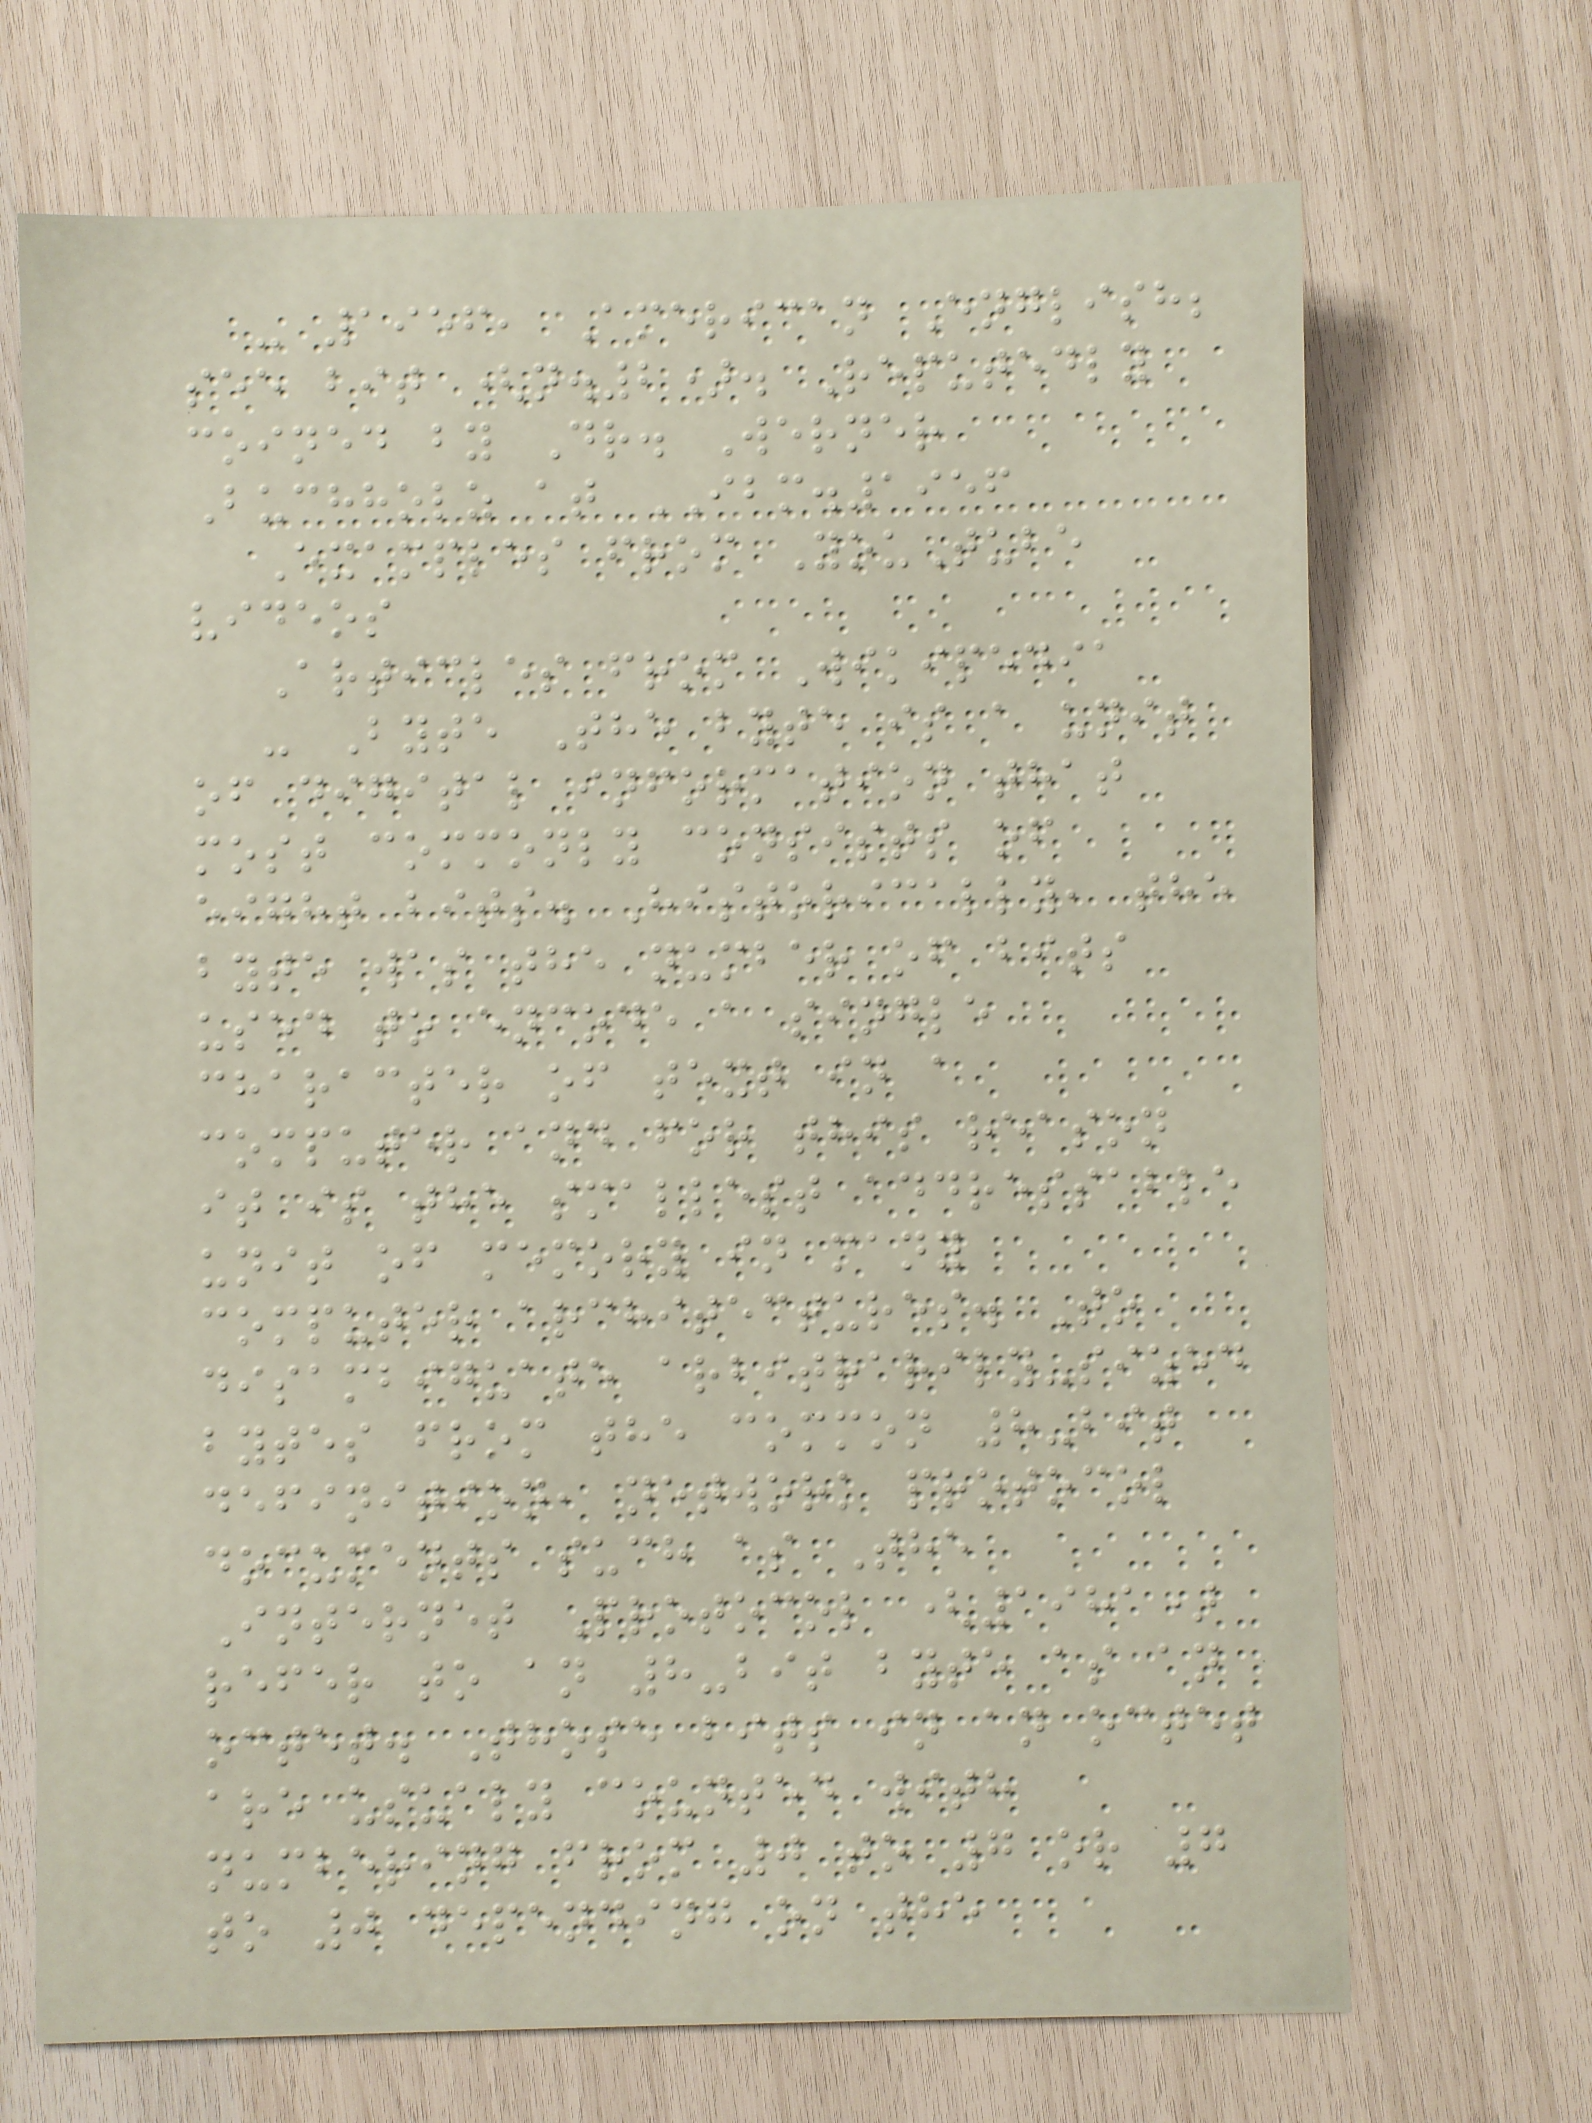- 1956, American English;
see bit (n.2). Reputedly
coined by Dr. Werner
Buchholz at IBM.1956
Examples from YouTube
videos
Articles from Wikipedia
- Byte The byte is a unit
of digital information that
most commonly consists of
eight bits. Historically, the
byte was the number of bits
used to encode a single
character of text in a
computer and for this reason
it is the smallest addressable
unit of memory in many
computer architectures. To
disambiguate arbitrarily-sized
bytes from the common 8-bit
definition, network protocol
documents such as The
Internet Protocol (1981)
refer to an 8-bit byte as an
octet. Those bits in an octet
are usualy counted with
numbering from 0 to 7 or 7
to 0 depending on the
